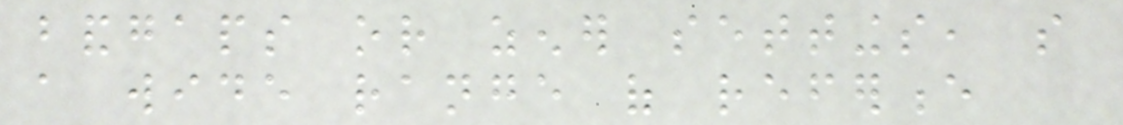bandgaps or zener settings, so
a wide range of reference
